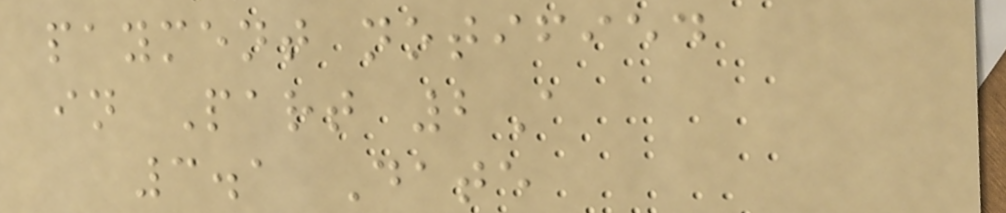payment notified
in Part 2A
3.1 Date
